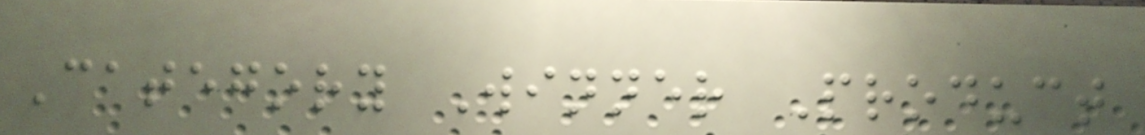Category Winner Product
